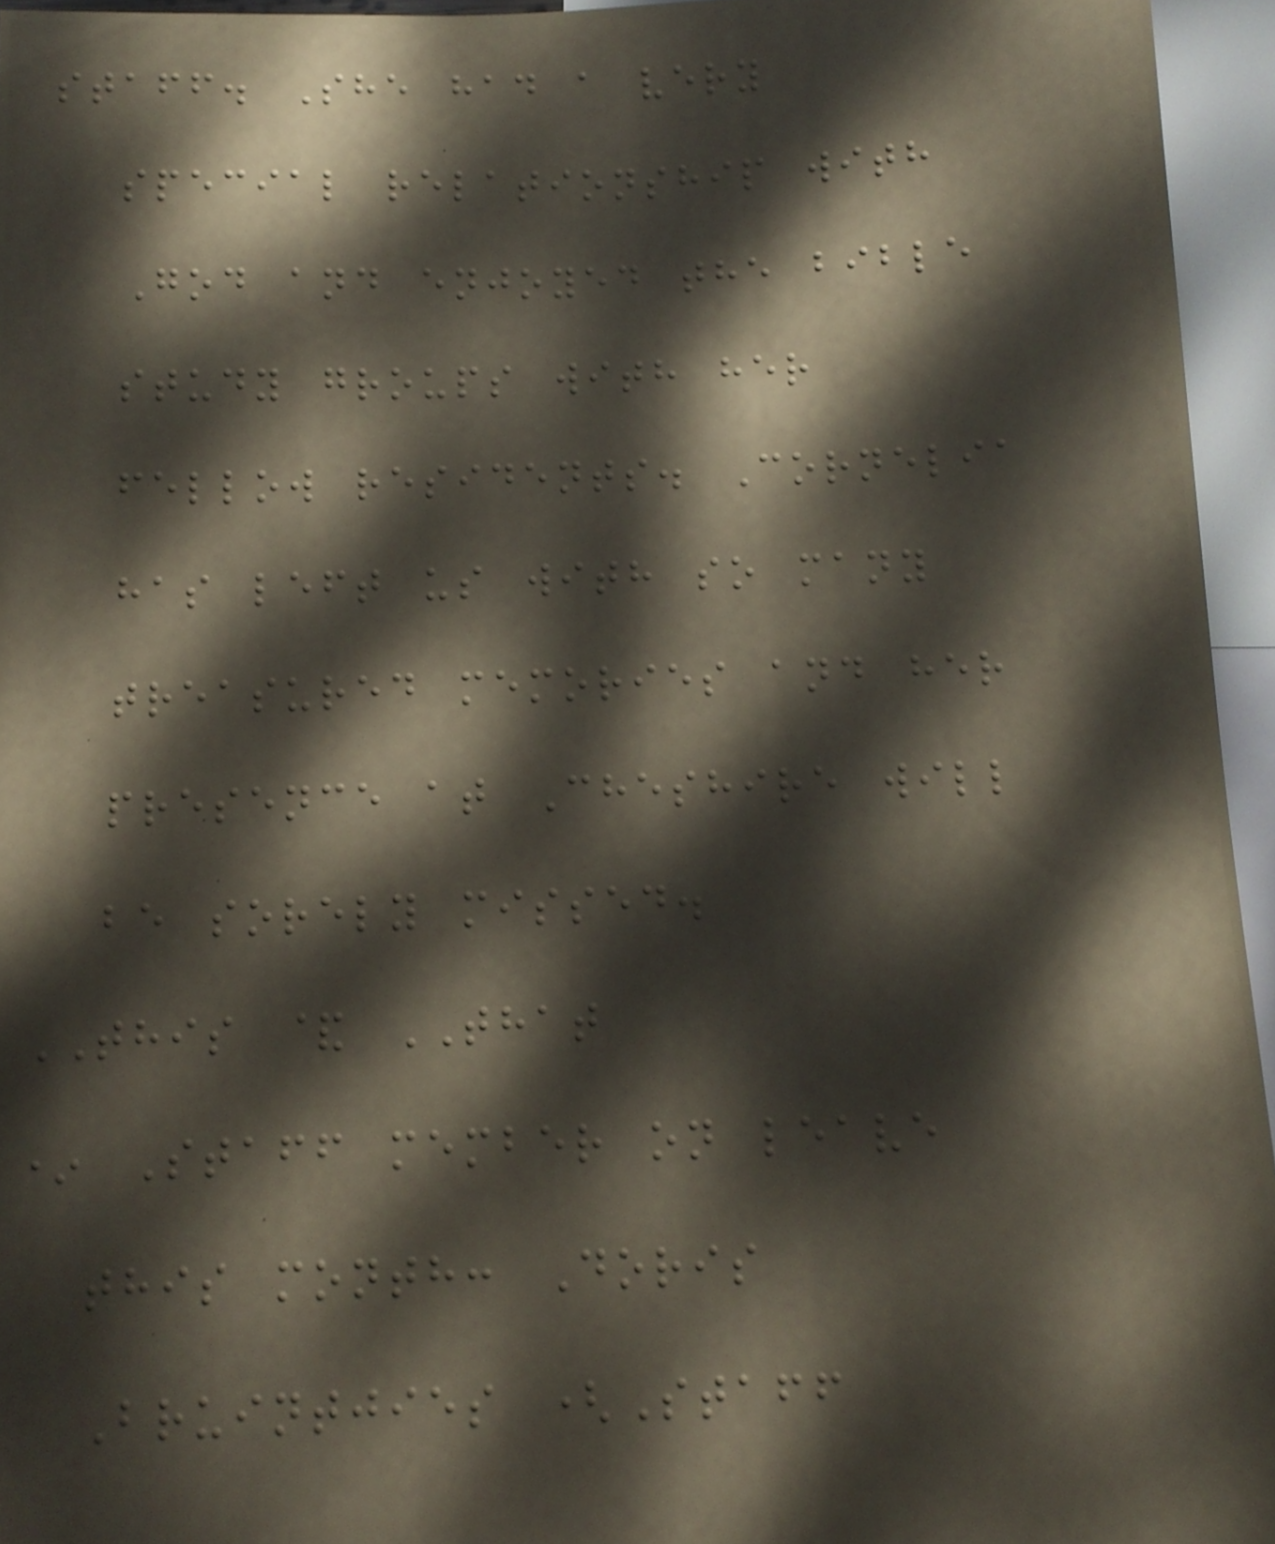staff. She had a very
special relationship with
God and enjoyed the bible
study groups with her
fellow residents. Cornelia
has left us with so many
treasured memories and her
presence at Cheshire will
be sorely missed.
THIS & THAT
* Staff member on leave
this month: Doris
Bruintjies (Staff
